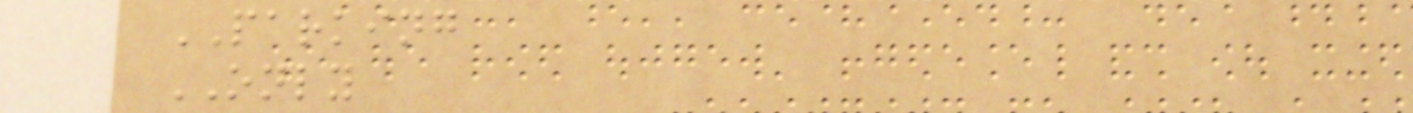PARKING
ONLY
